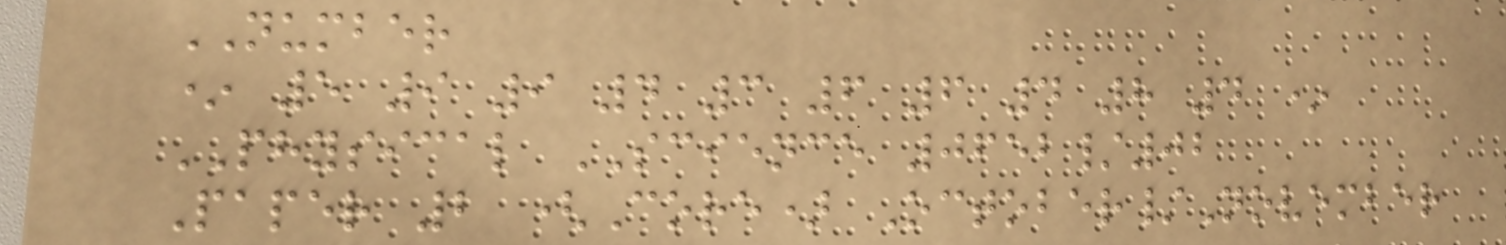NUMBER
* 5 9 9 4 3 6 6 4 8 4 *
PHYSICAL SCIENCE 0652/02
Paper 2 (Core) October/November
